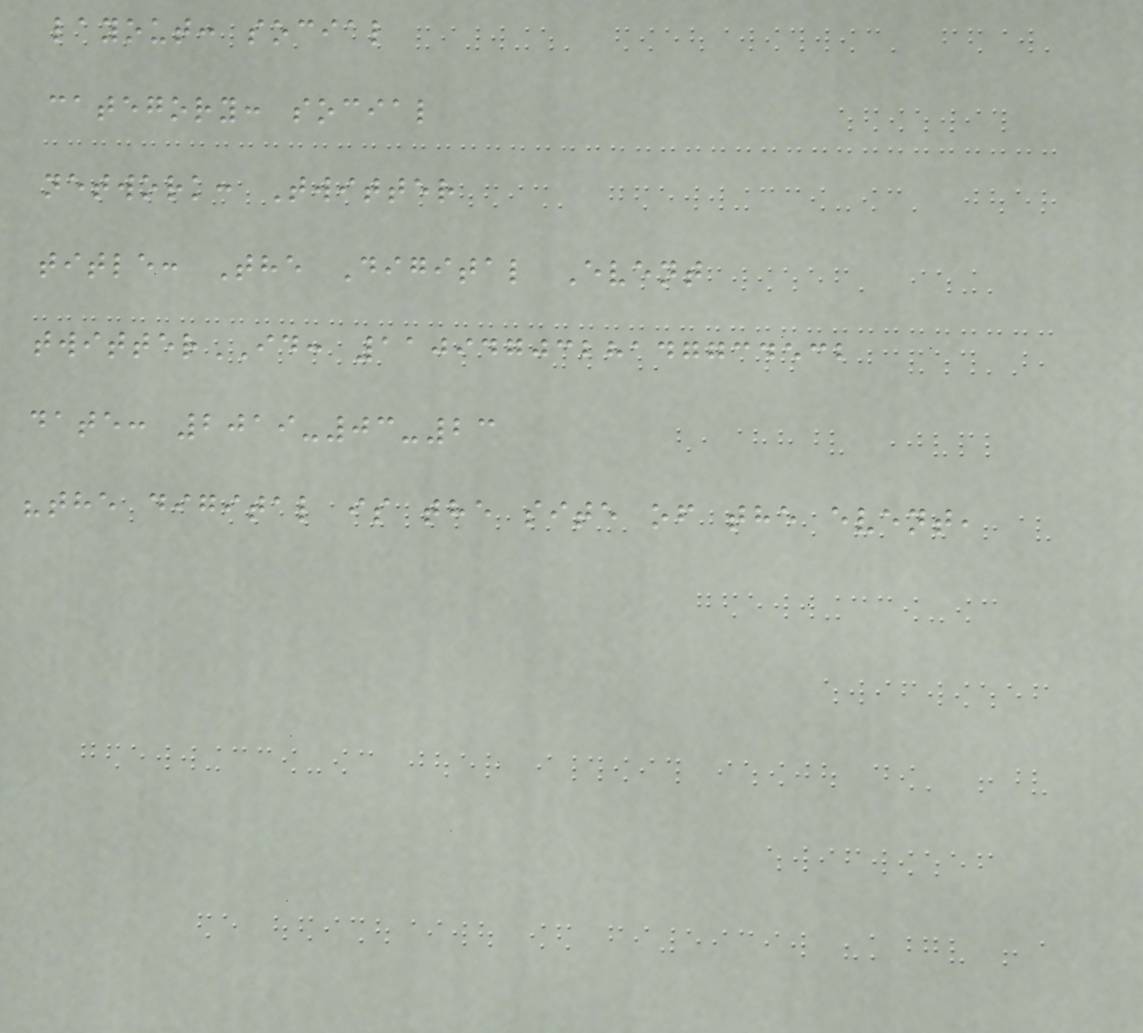layout: social
category: social
network: Twitter
title: The Digital Event
twitterID: 1109470328147734532
date: 2019-03-23
"the digital is the site of the event,
